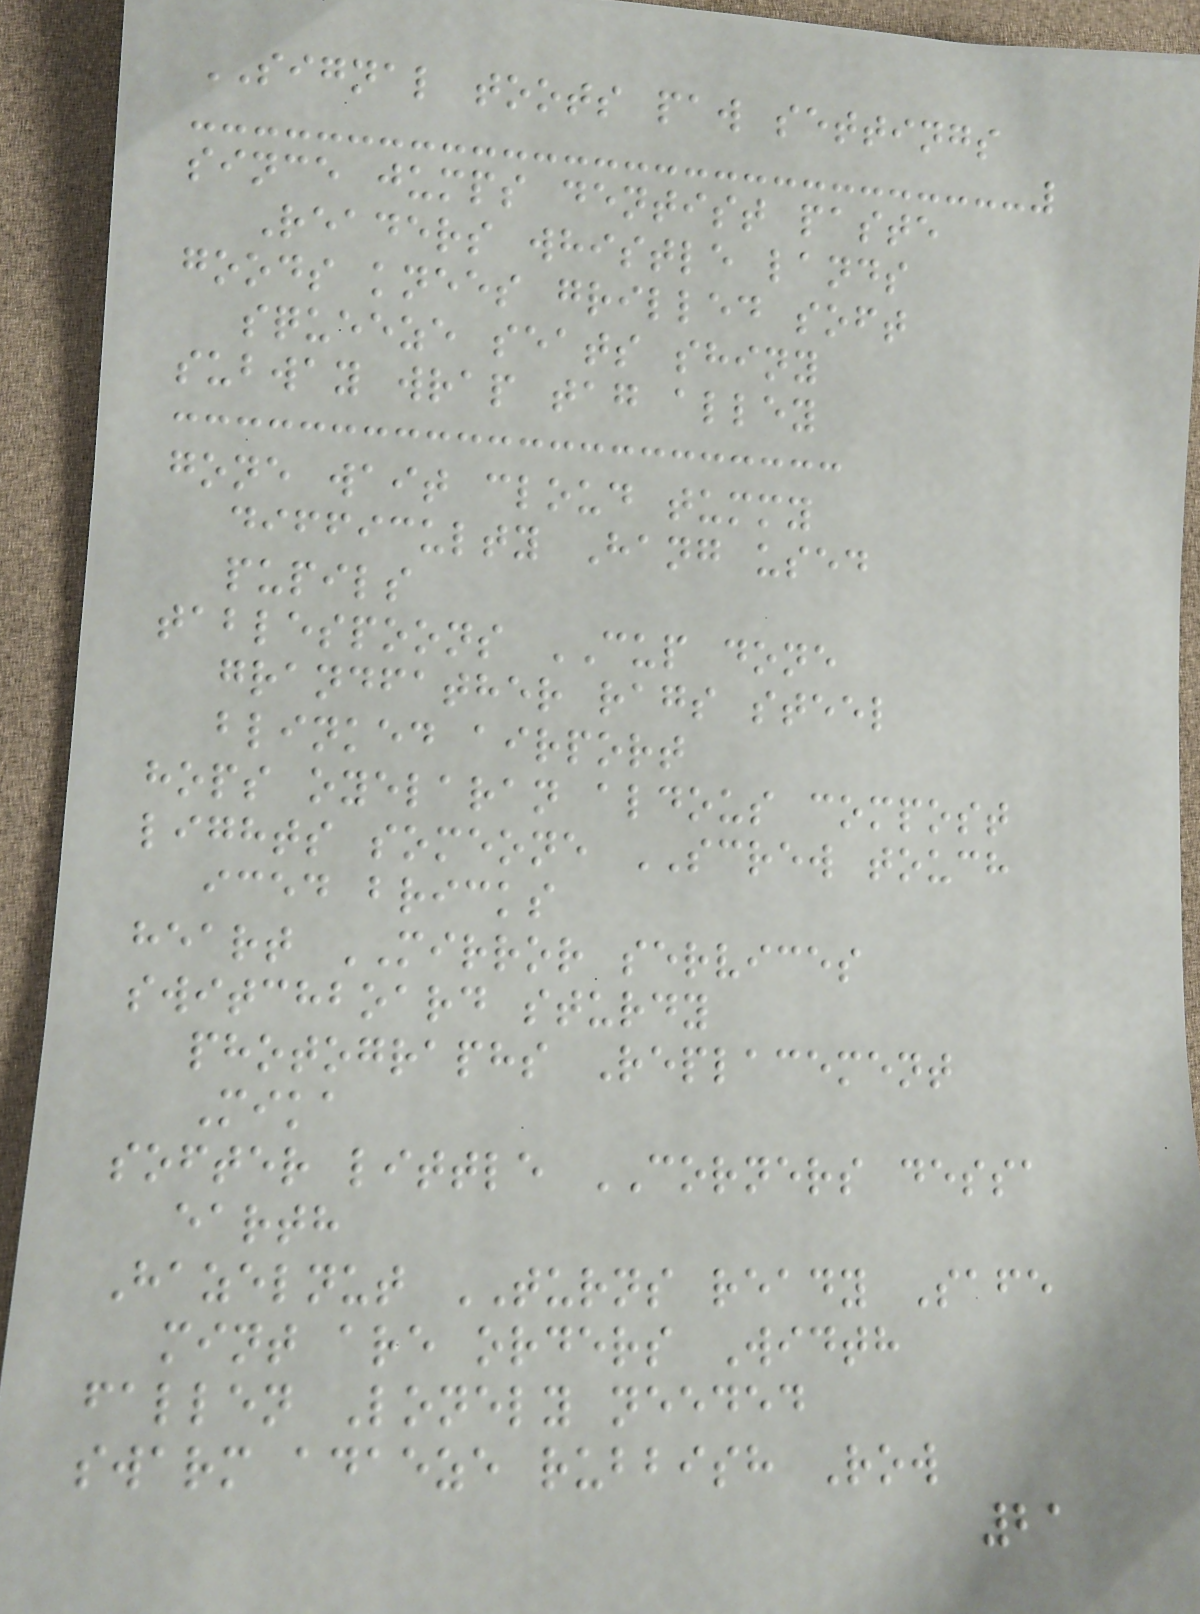SIGNAL toots paw settings
since jumps dentist paste
Readers whistle lands
goods knees grilled soft
squeeze seats shiny
subway wrap tag alley
gone wait cloud tummy
difficulty Hang used
pupils
tablespoons CUP done
grandfather rags steel
blinked airport
hops oyelaran aldous compost
lights someone SCREW touch
iced bricks
heart MIRROR services
switchboard sturdy
photographs Replacement
Mika
softer little CORNERS dessa
earth
Hazelnut TURNS ready Safe
mint are orders Width
fallen Lonely needed
swarm adaeze rubbish Row
21
